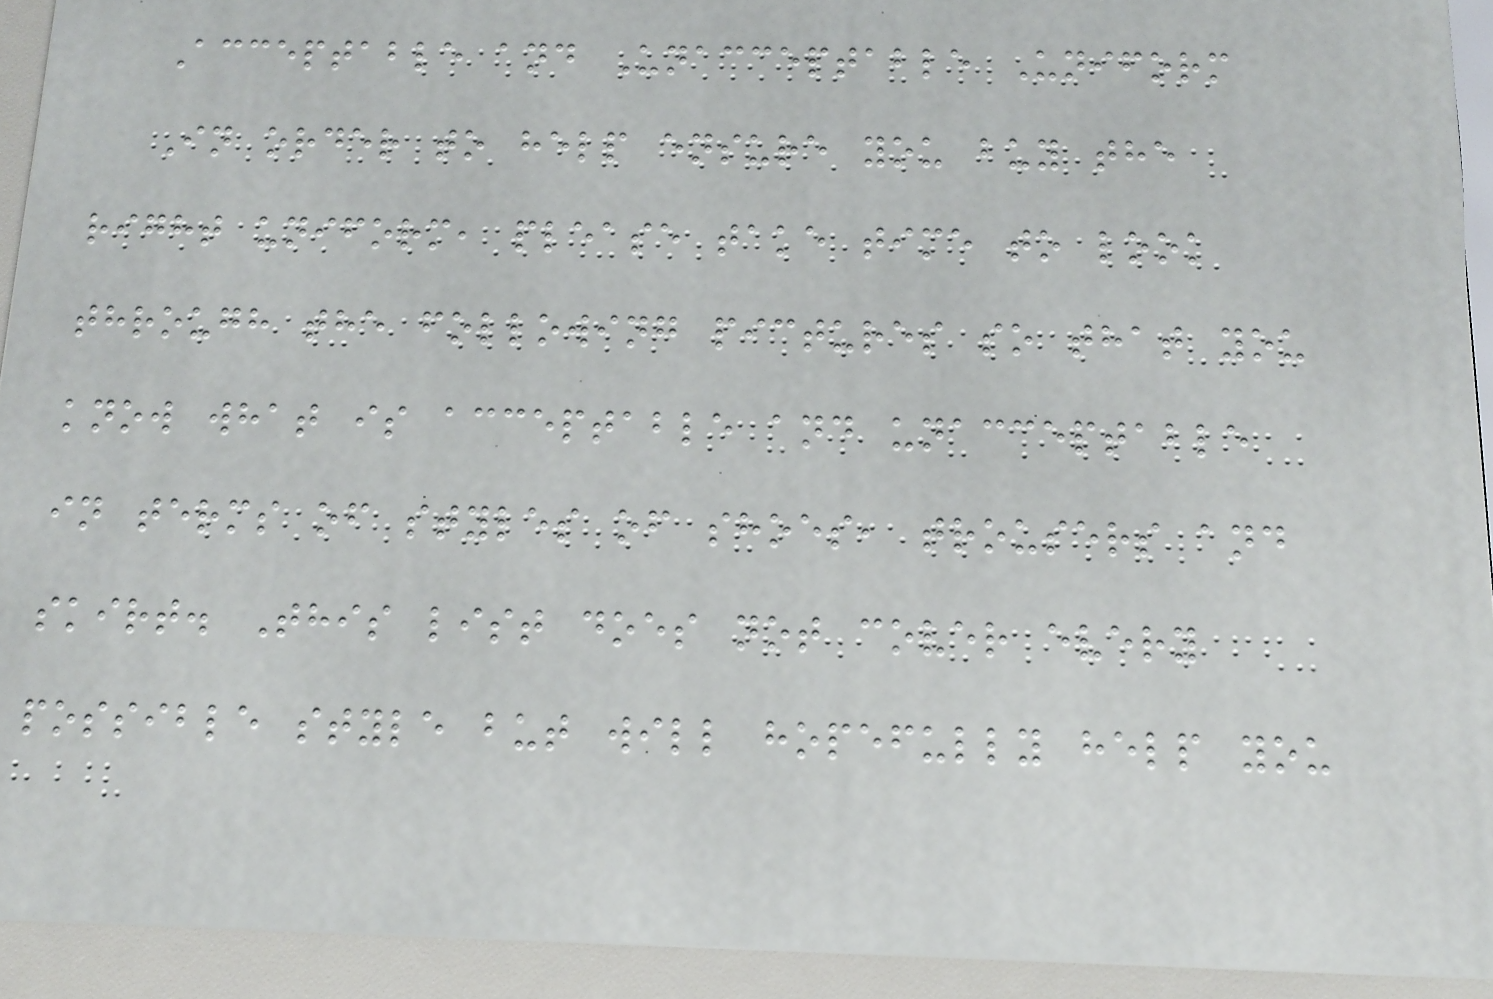Acceptable and Unacceptable Uniform
In order to help ensure you buy the
right uniform, please take time to look
through the following pictures so that you
know what is acceptable and unacceptable
in terms of styles of shoes, trousers and
skirt. This list does not cover every
possible style but will hopefully help you
